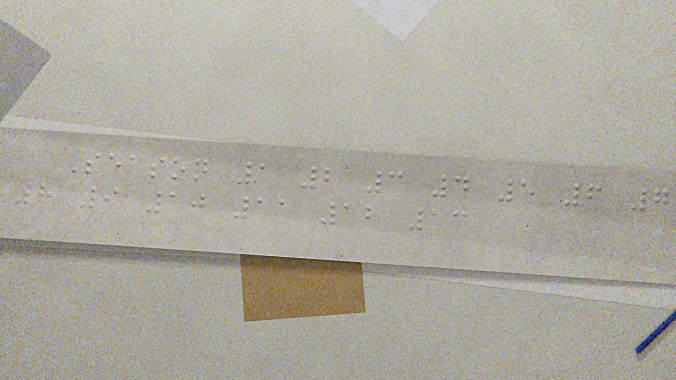Season 1 2 3 4 5 6 7
8 9 10 11 12 13
